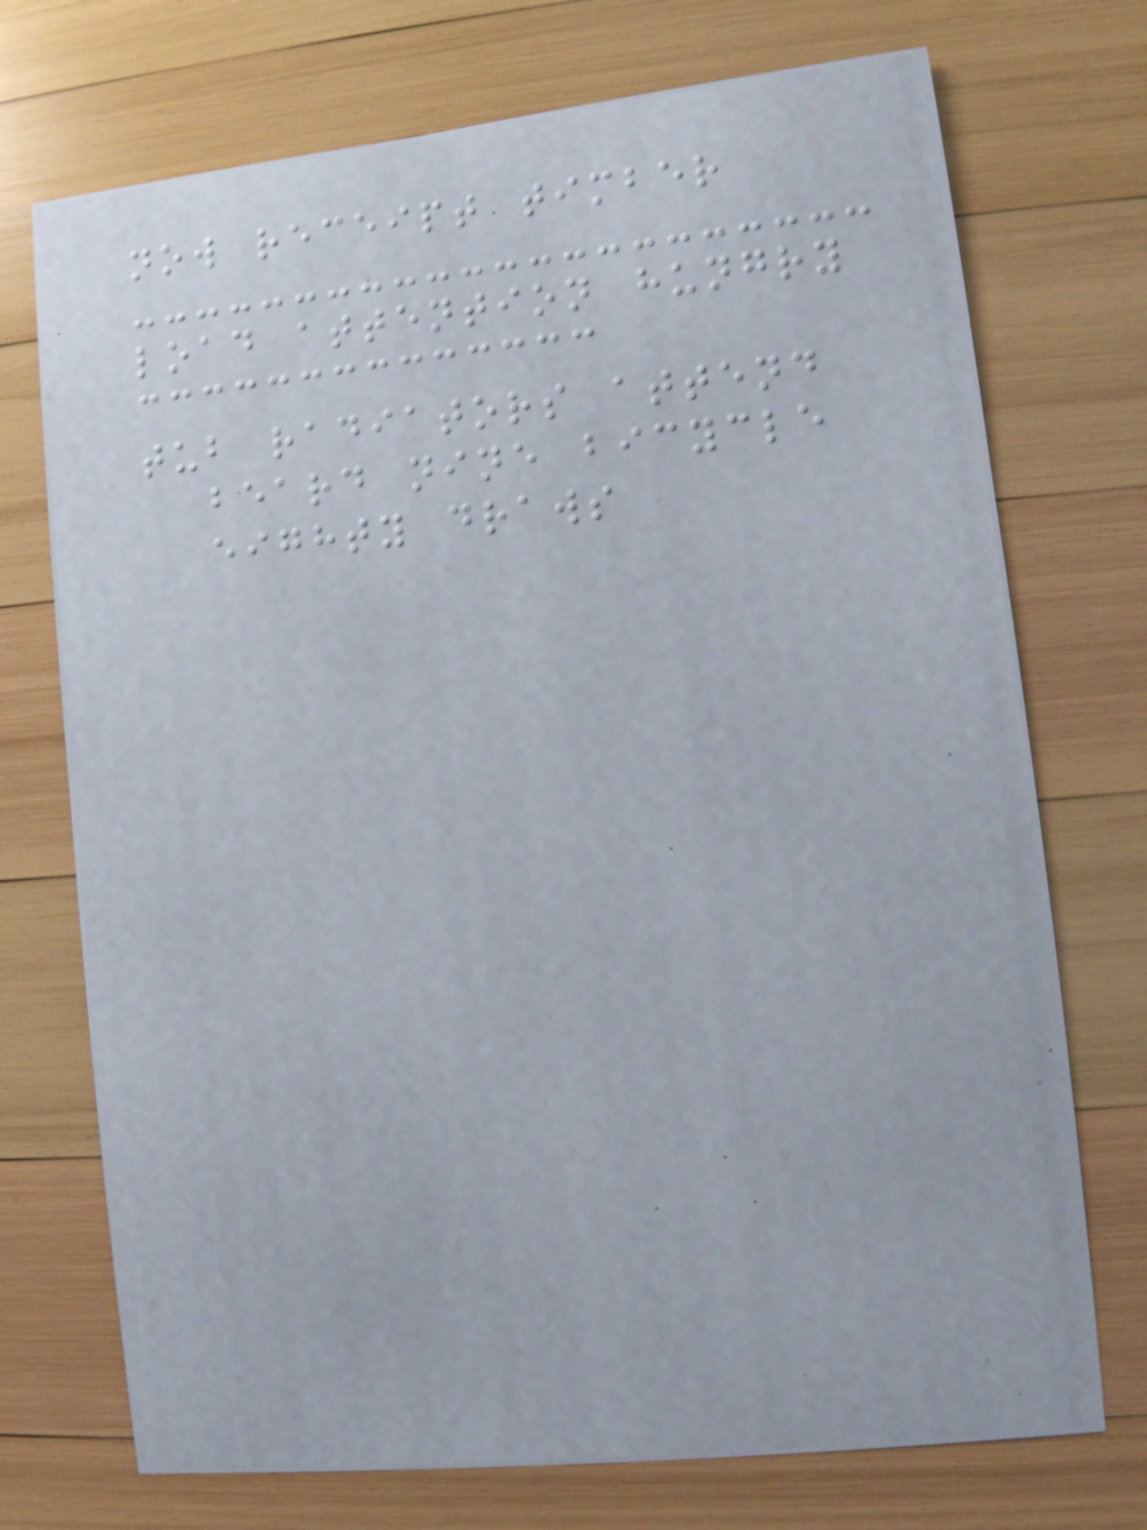now receipt timber
load attention hungry
tub radiators attend
beard nine bicycle
eighty draws
